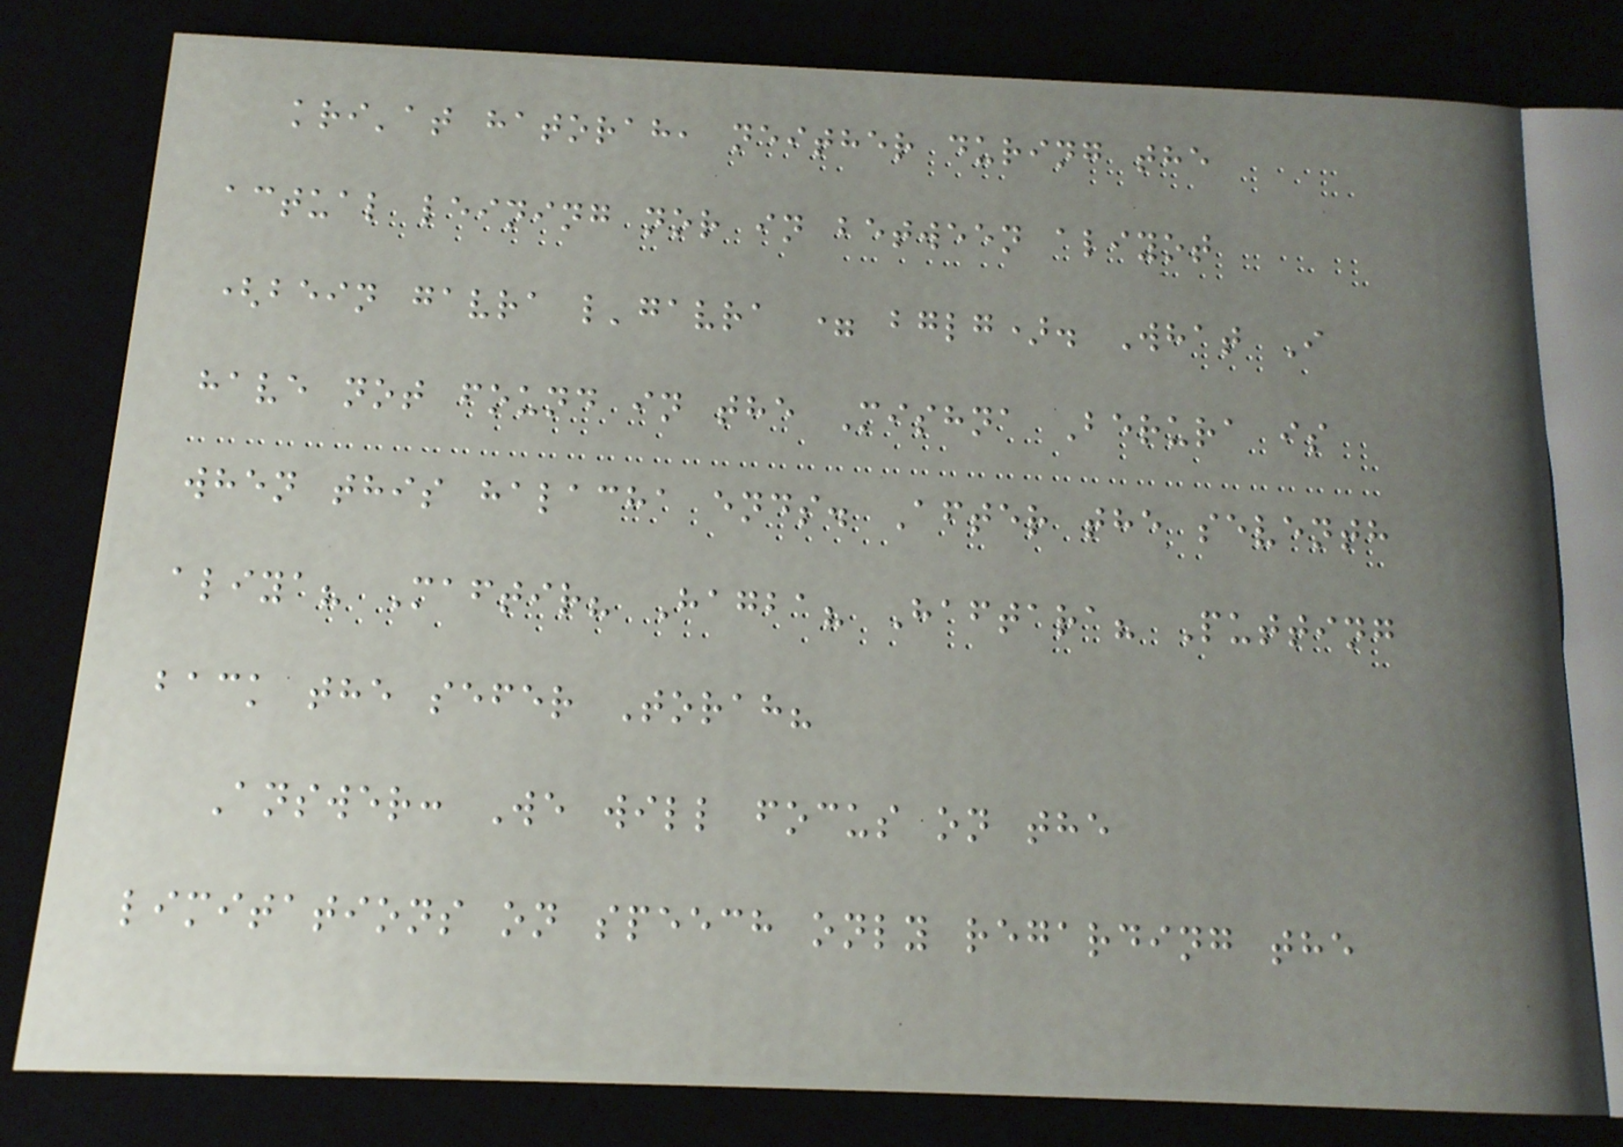kri'at hatorah, neither during the
actual leining nor in between aliyot
(bein gavra l'gavra = bglg). What I
have not found in the Mishna Berura is
when this halacha ends. After the seventh
aliya? Maftir? Hagba? Haftara? Putting
back the sefer Torah?
Answer: We will focus on the
limitations on speech only regarding the
